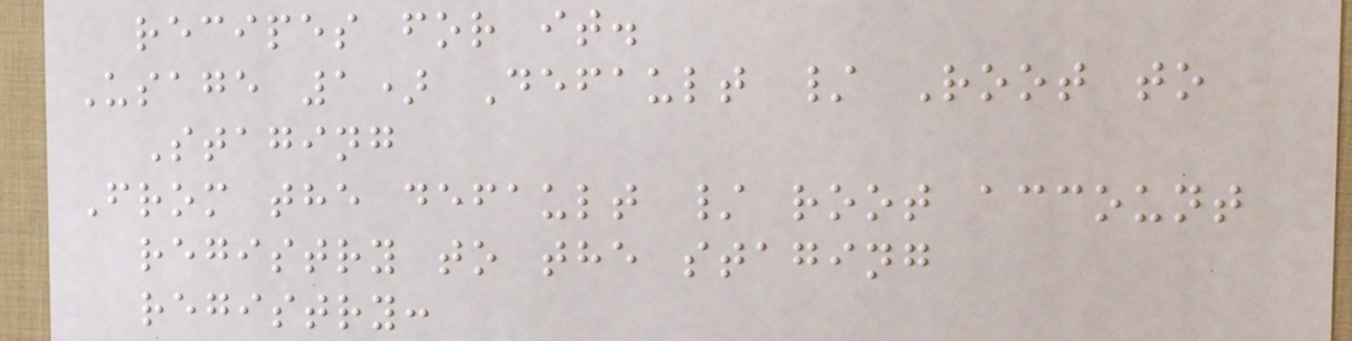recipes for it.
Usage 1) Default / Root to
Staging
From the default / root account
registry to the staging
registry:
